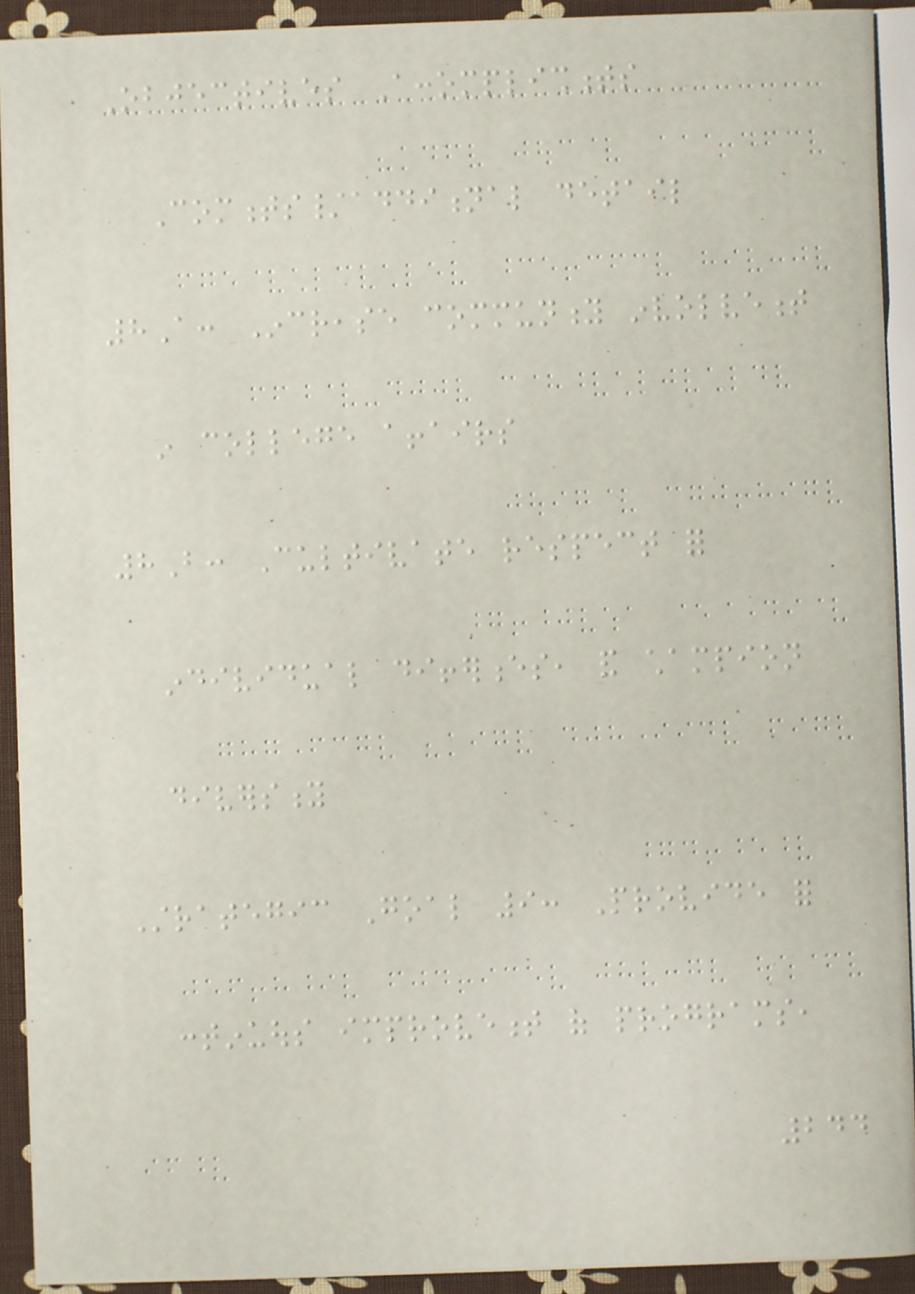Objectives Accomplishments
Comments/additional detail
8A: Increase community involvement
in college affairs
8B: Cultivate respect for
individual differences, and champion
diversity
Strategic Goal 9: Provide for
continuous improvement of programs,
244
